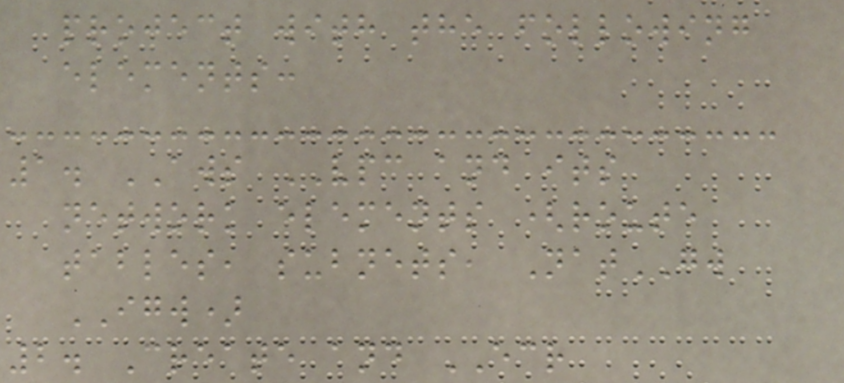project with the following
elements:
1. AWS VPC and its
network elements (route
tables, subnets, NatGW
IGW)
2. Create and ECR
